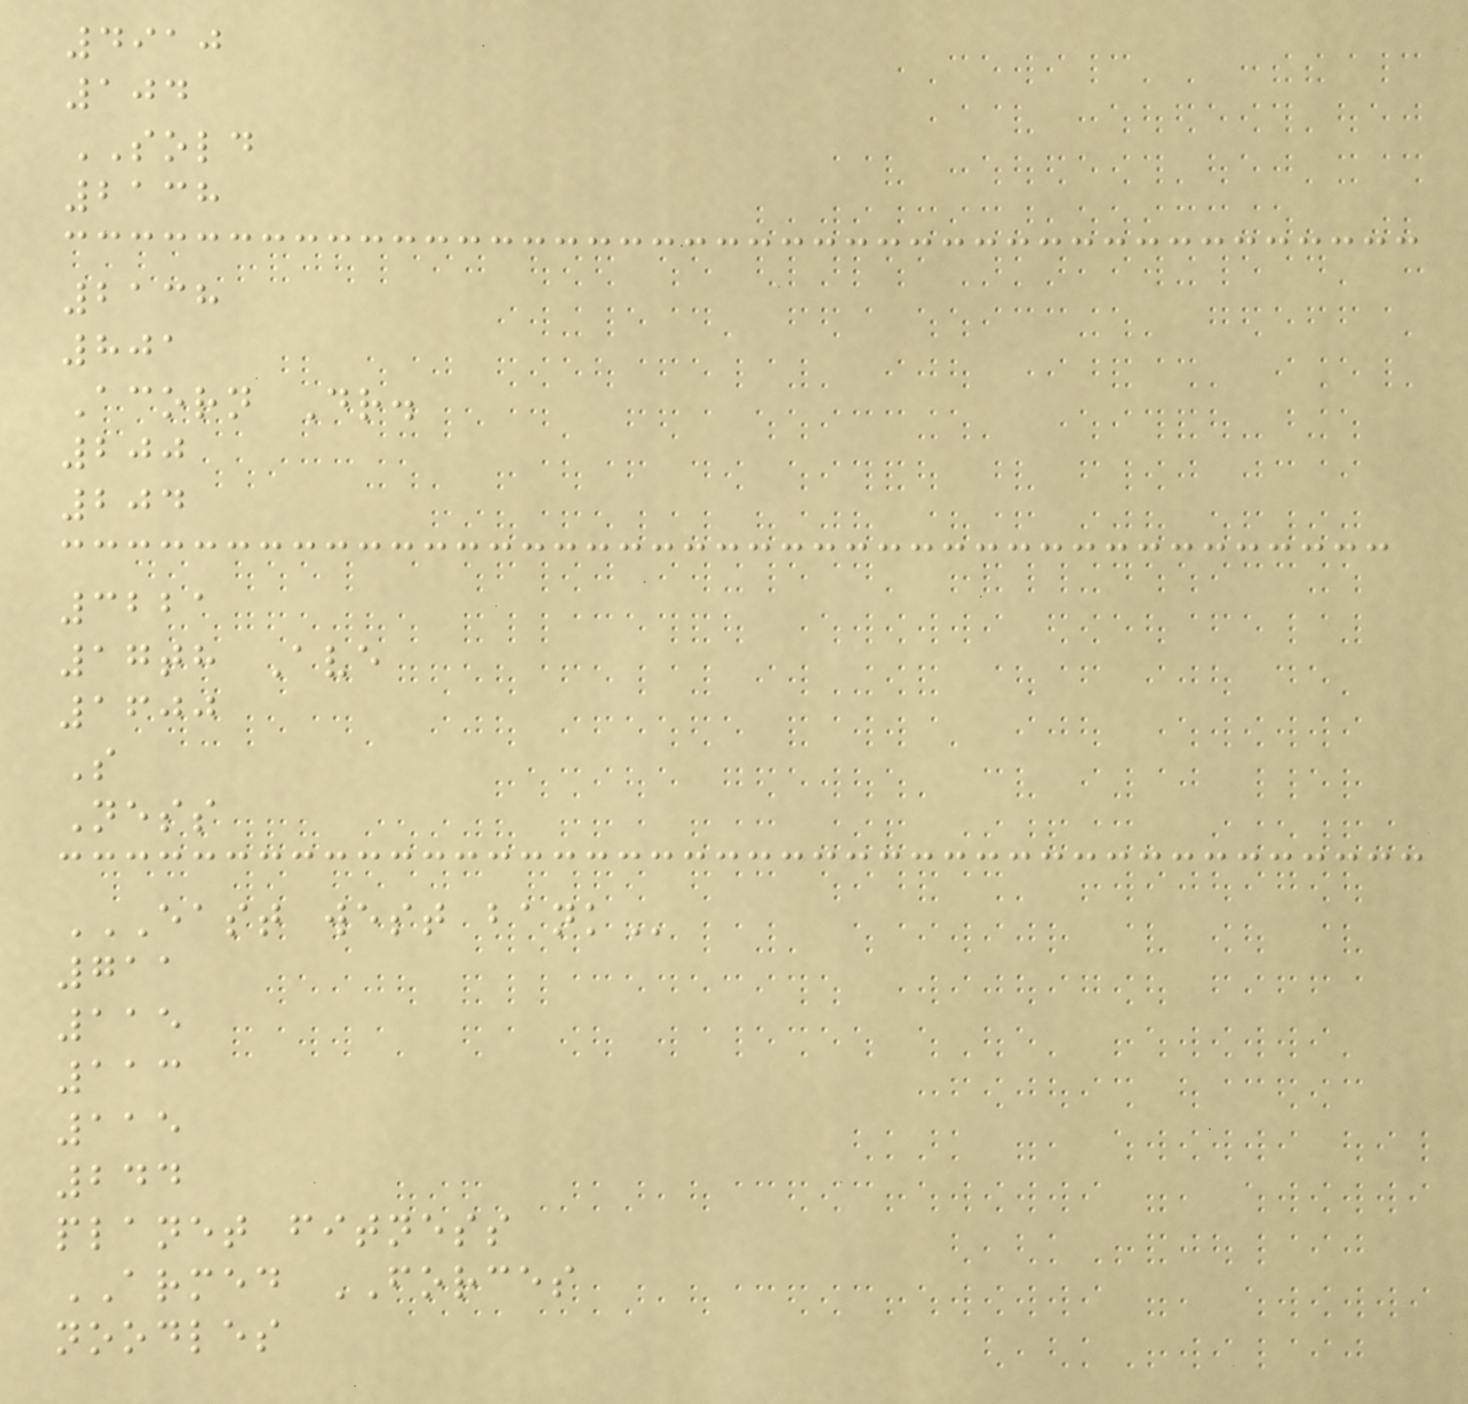4910
104
SOLD
2138
2138
801
Acorn Dr.
200
204
3221
17th Ave
1600
S
Ness
EAST WEST BANK
711
115
113
115
244
planet fitness
ARMED FORCES
noodles
